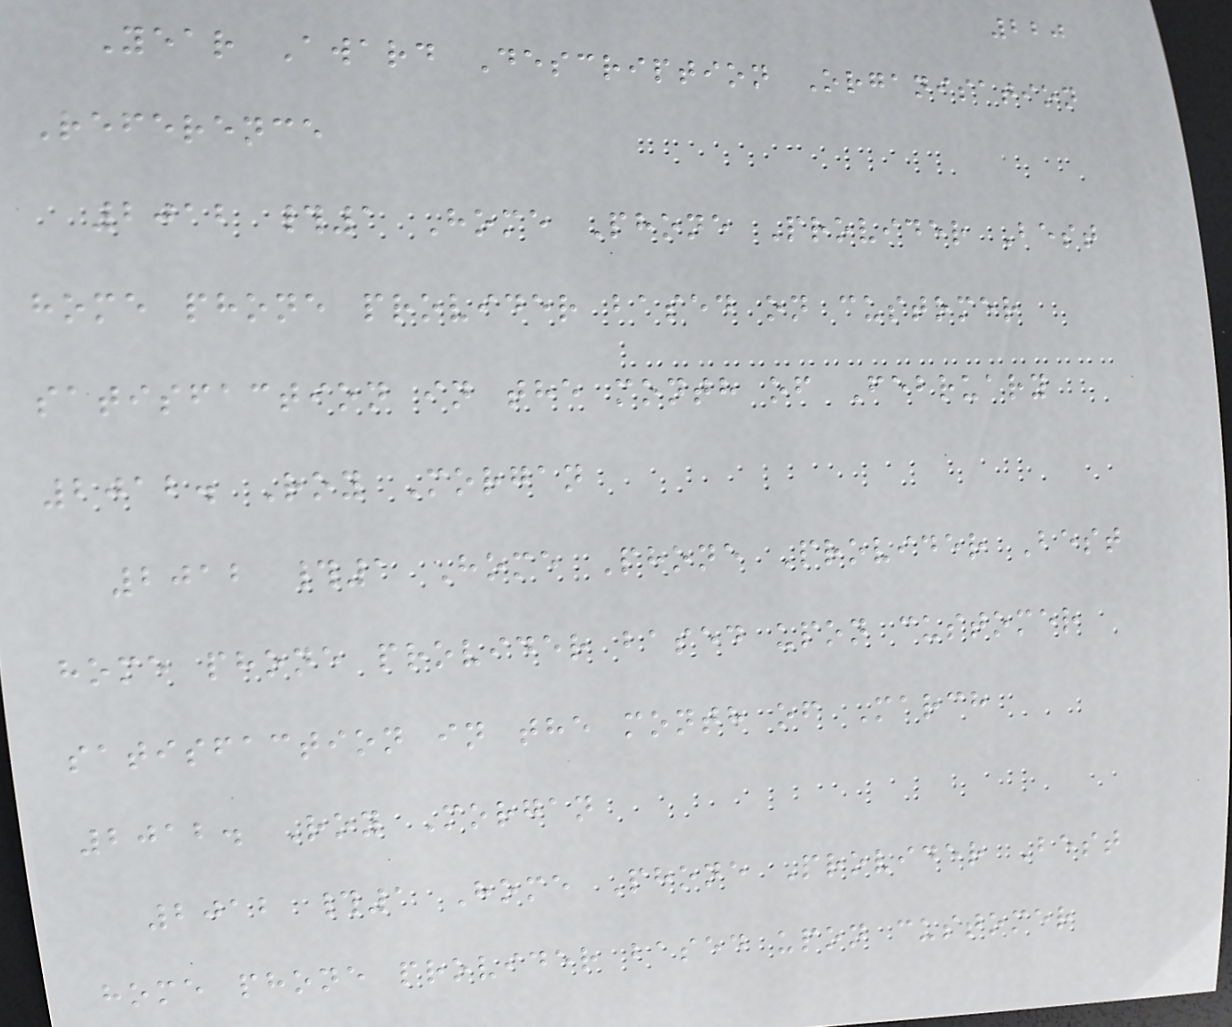220
Year Award Description Organisation
Reference
2012 #1 Home Phone Provider Best
home phone provider based on customer
satisfaction in the month of February
2012. Roy Morgan
2012 #1 Home Phone Provider Best
home phone provider based upon customer
satisfaction in the month of March
2012. Roy Morgan
2012 #1 Home Phone Provider Best
home phone provider based upon customer
